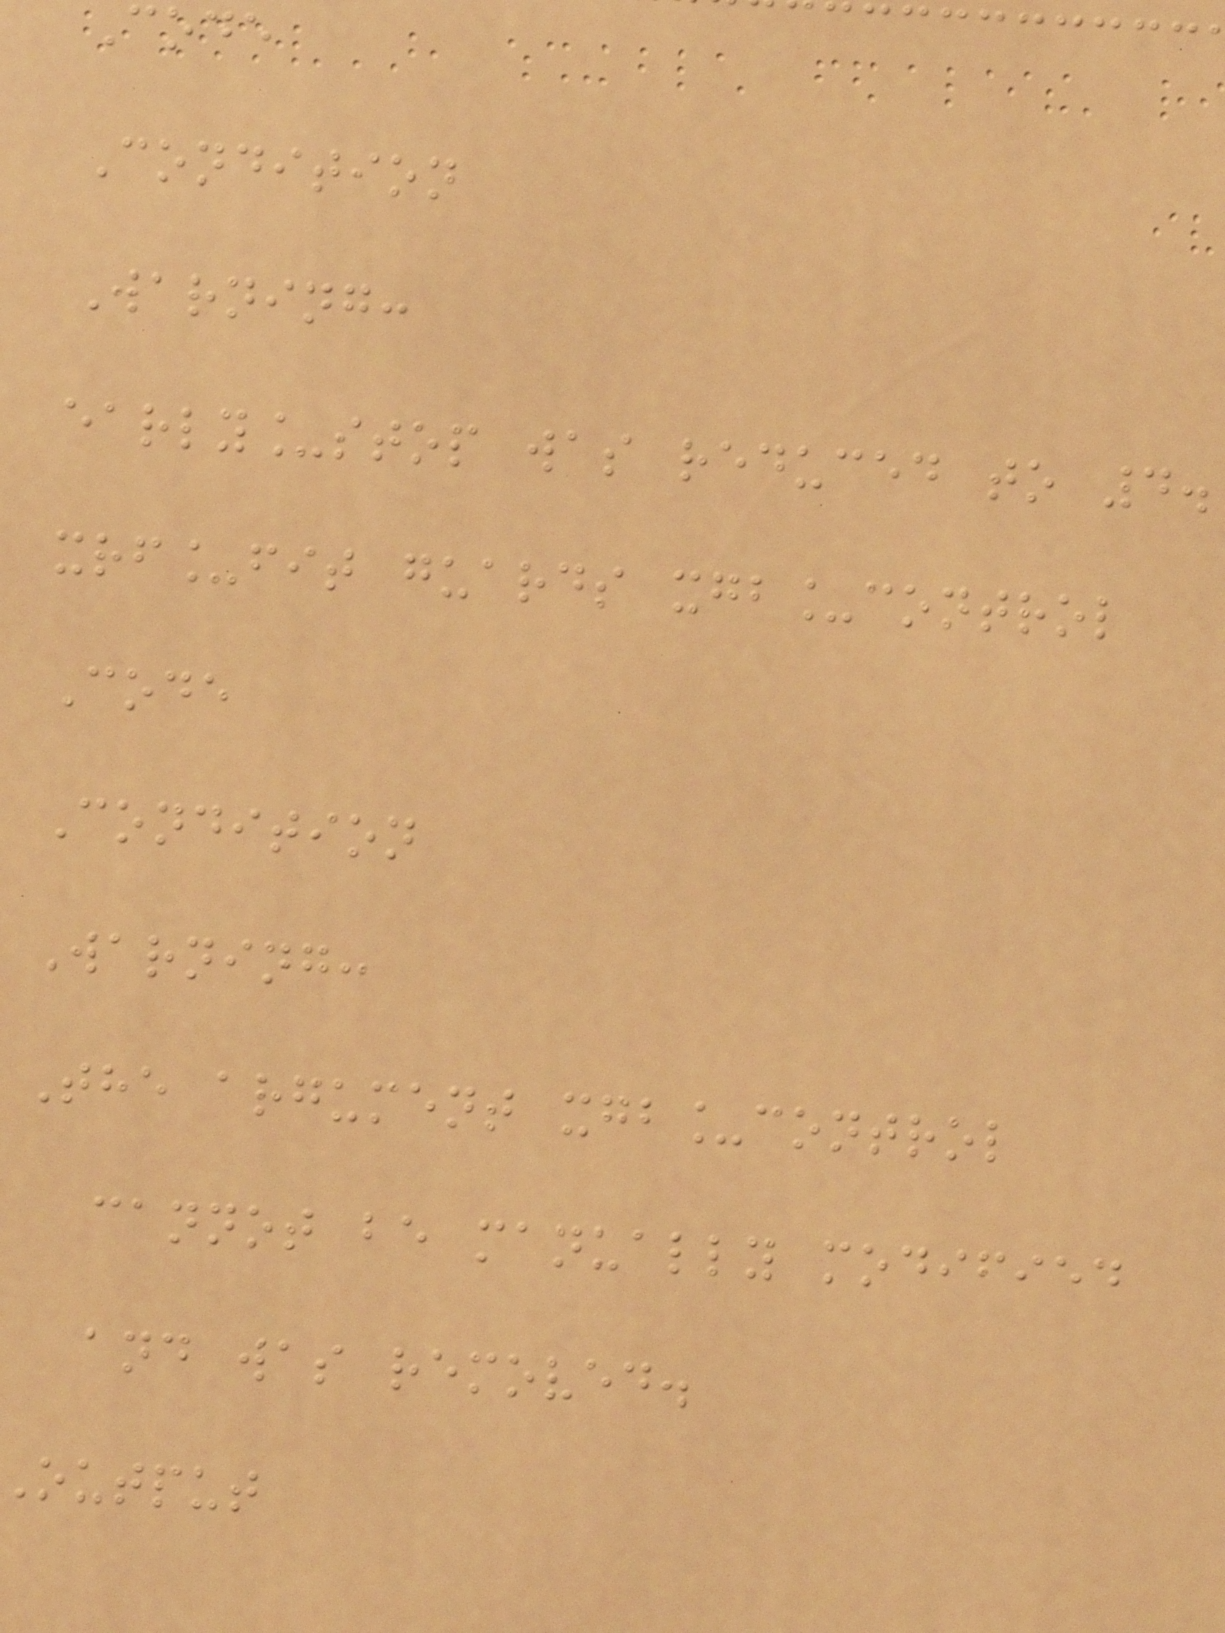code
Condition
Warning:
early_stop was reduced to 4.
xrf_fit guards xgb_control
Code
Condition
Warning:
The argument xgb_control
cannot be manually modified
and was removed.
output
